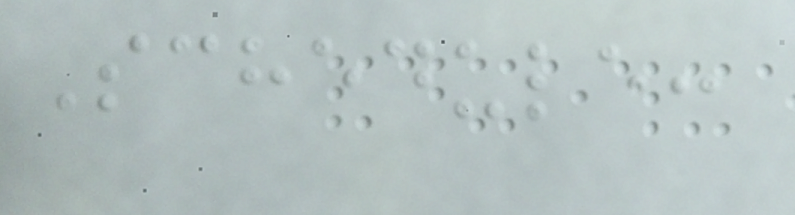Schedule:
